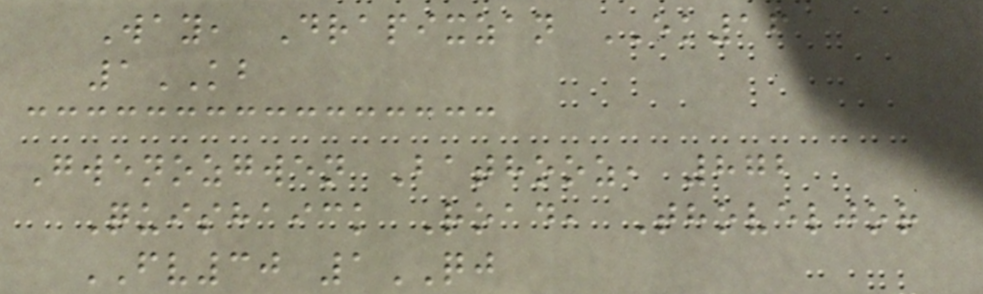Way, Drapixzan EK16
1KB
Gwenozgwen Bathooz, 872
Quishaick Road, Thoveljor
FV30 1QJ
